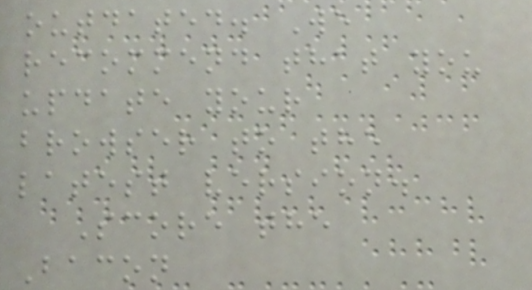outdated. We
recommend that you
update your
browser to the
latest version.
Score the
Bacon
